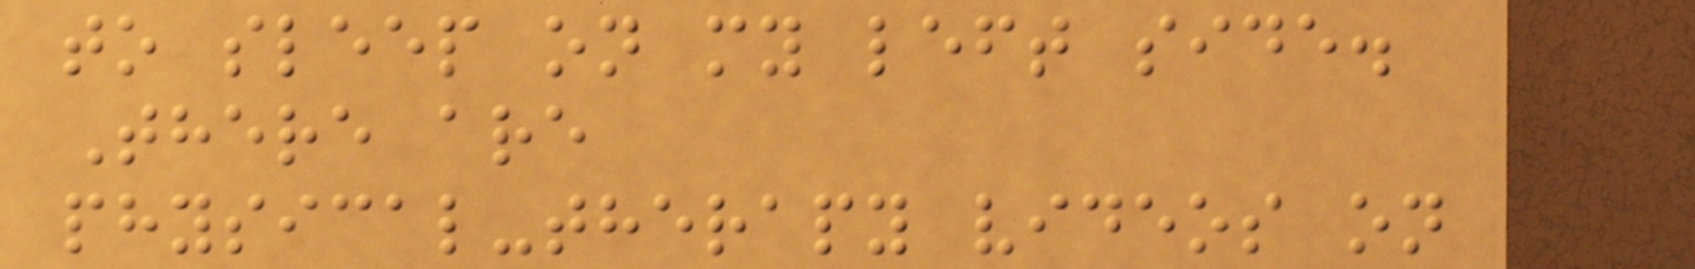to sleep on my left side.
There are
physical-therapy videos on
